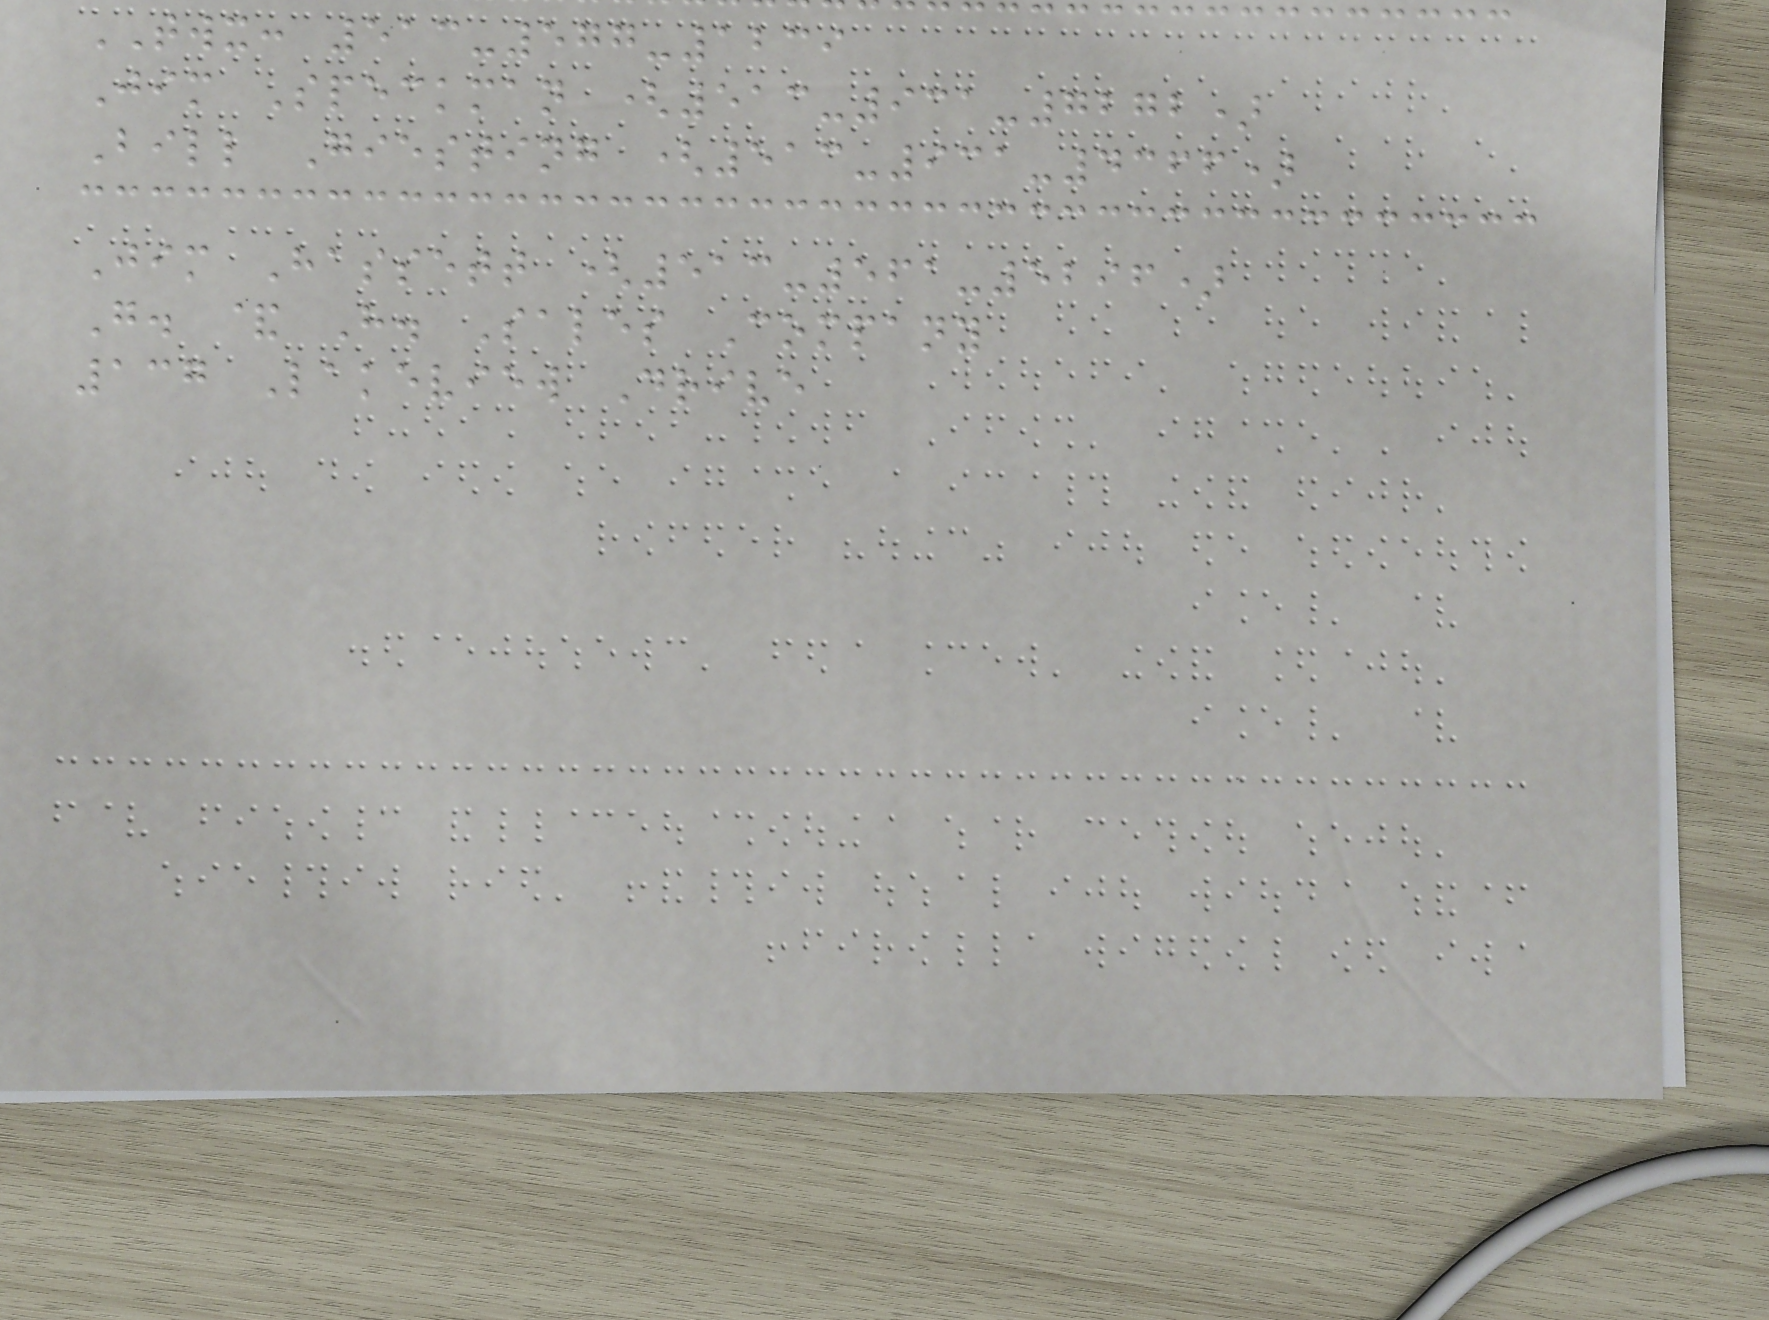TWX: 513-577-1239
Jim Speckman (513-931-7272)
Bill Giesting (513-931-4366)
Jim Hassett (513-561-5296)
G. & H. Sales Company
137 Lakeview Drive
